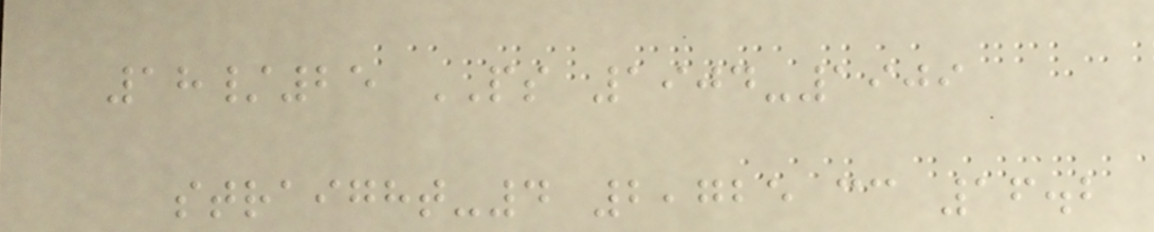18/25 PS 1904-1909
straight-4 2,725 cc 16.2
